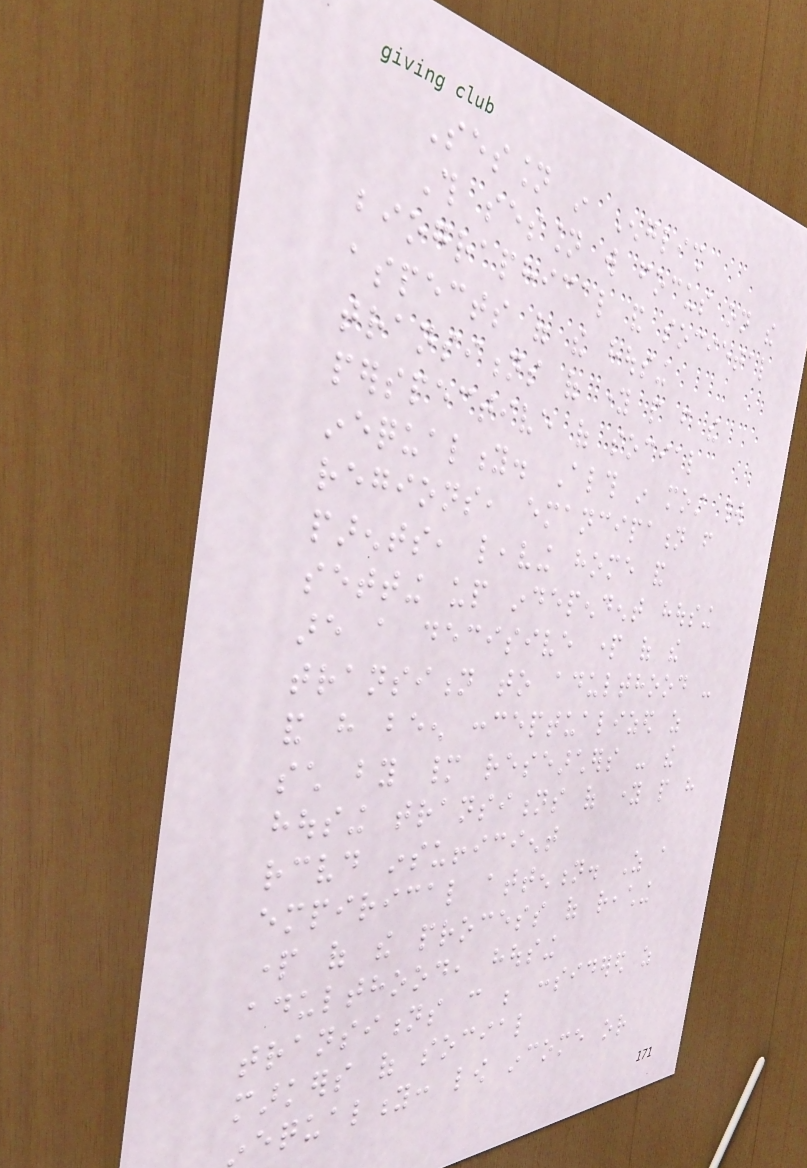Session in English
This session will focus on the
biographical and societal
aspects of the housing
transitions of young people from the
perspective of social
inequality. Although in most world
regions, emancipation from
parents, leaving home and
setting up independent housing
are a decisive part of the
transition to adulthood -
and have been conceptualized as
such by many researchers - the
housing transitions of young people have
received insufficient
empirical attention. As a
part of the process of reaching
adulthood, housing
transitions can be considered as
markers of social
inequality: low income or
